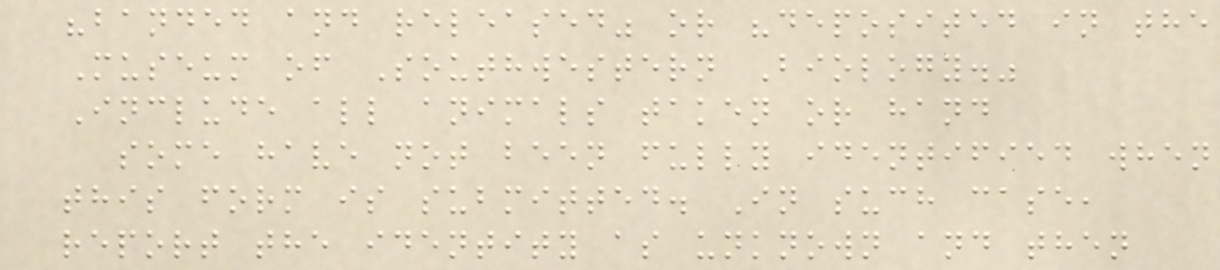"banded and released" or "deposited in the
Museum of Southwestern Biology."
Include all animals taken or hand
some have not been fully identified when
this form is submitted. In such case,
report the identity as unknown and then
